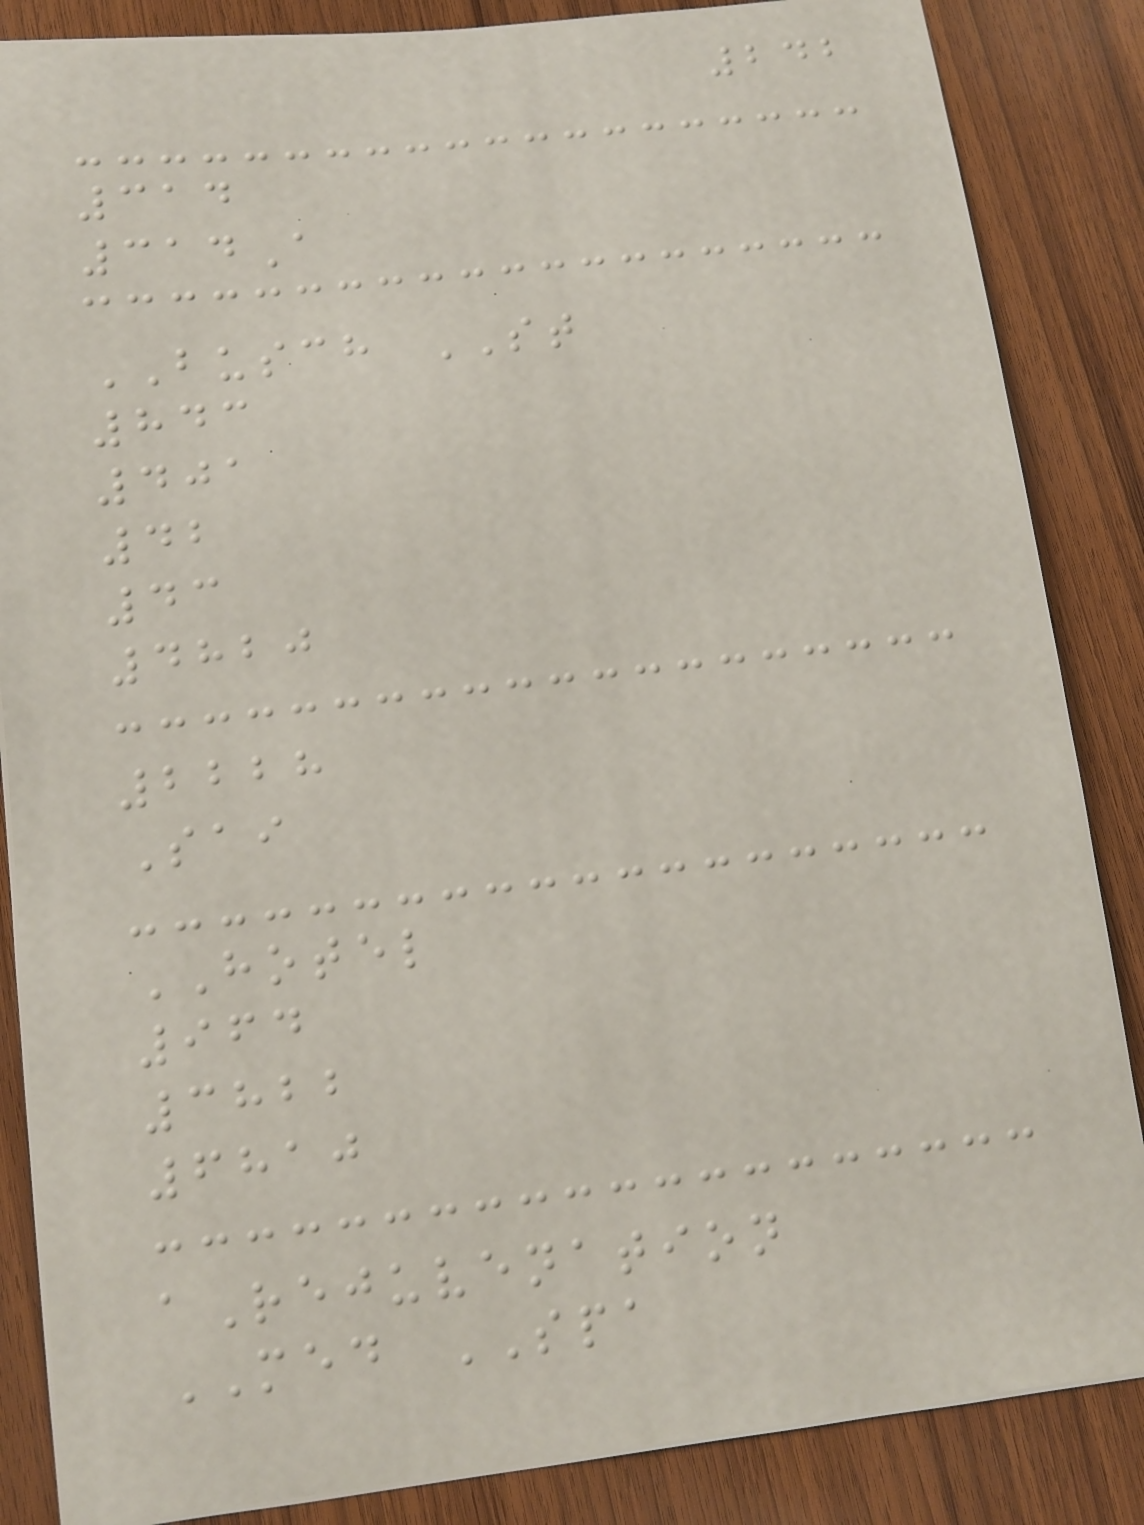242
314
314A
BUSCH ST
843
401
42
43
4820
2228
Sai
HOTEL
964
3822
6810
aRejuvenation
MED SPA
